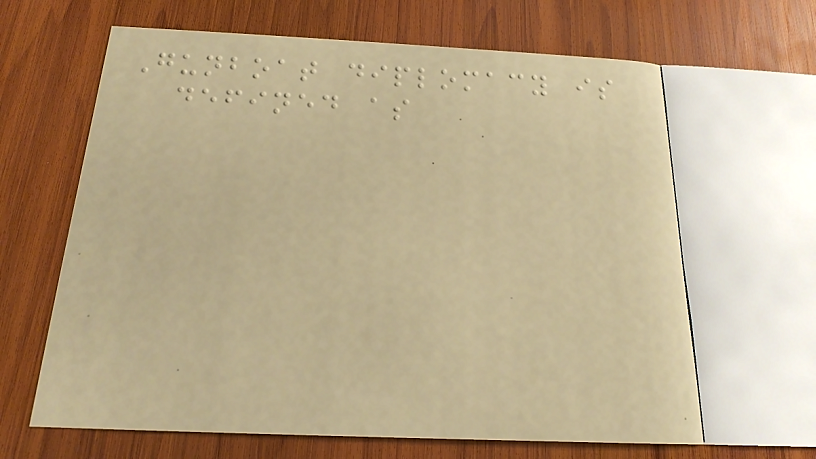Gunboat diplomacy is
defined as
